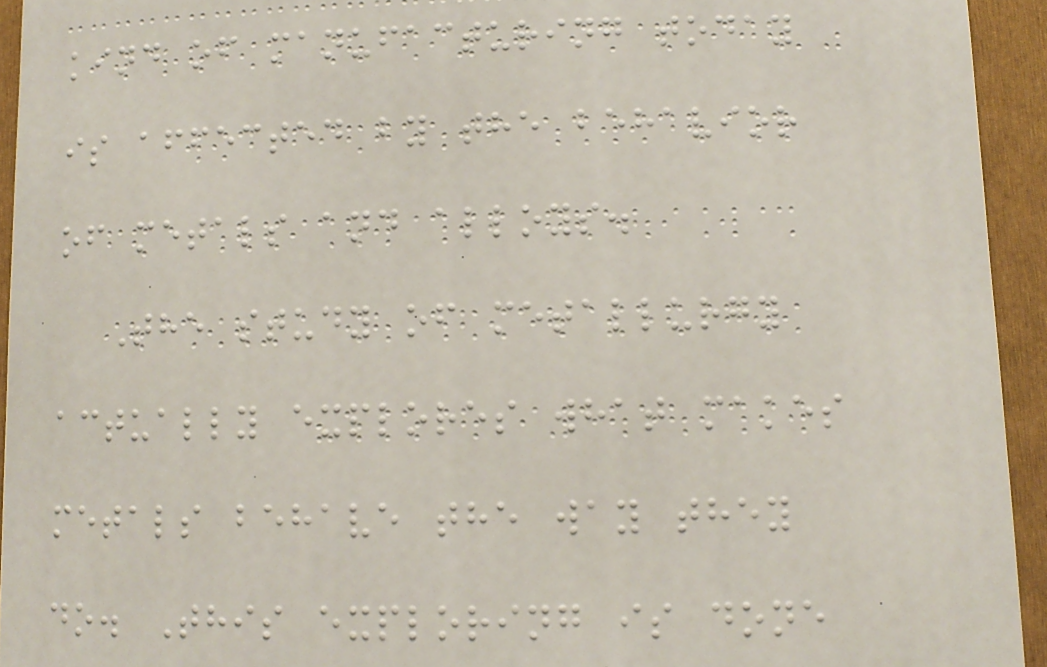kind of manufacturing today
is affected by the behavior
of metals and alloys.
The study of metallurgy
actually explores what makes
metals behave the way they
do. This exploring is done
